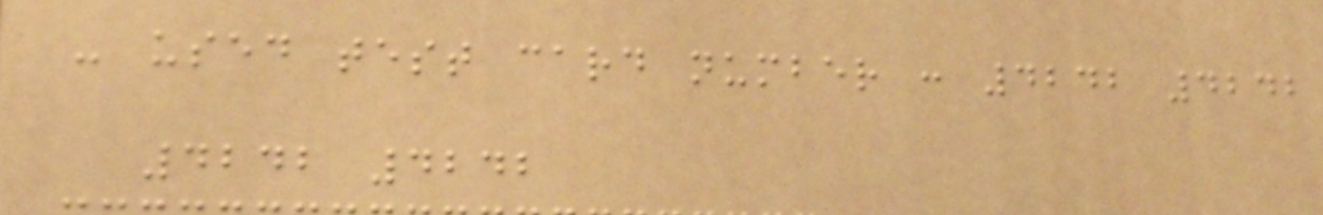- used test card number : 4242 4242
4242 4242
